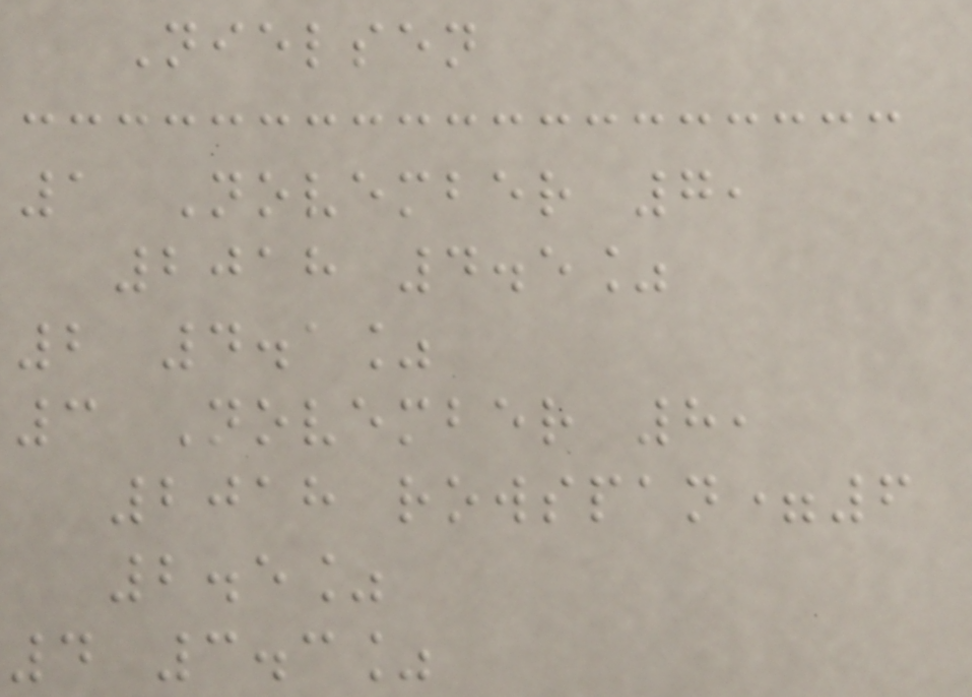Nielsen
1 November 7,
2018 4.5%
2 4.1%
3 November 8,
2018 rowspan=6
2.5%
4 3.3%
